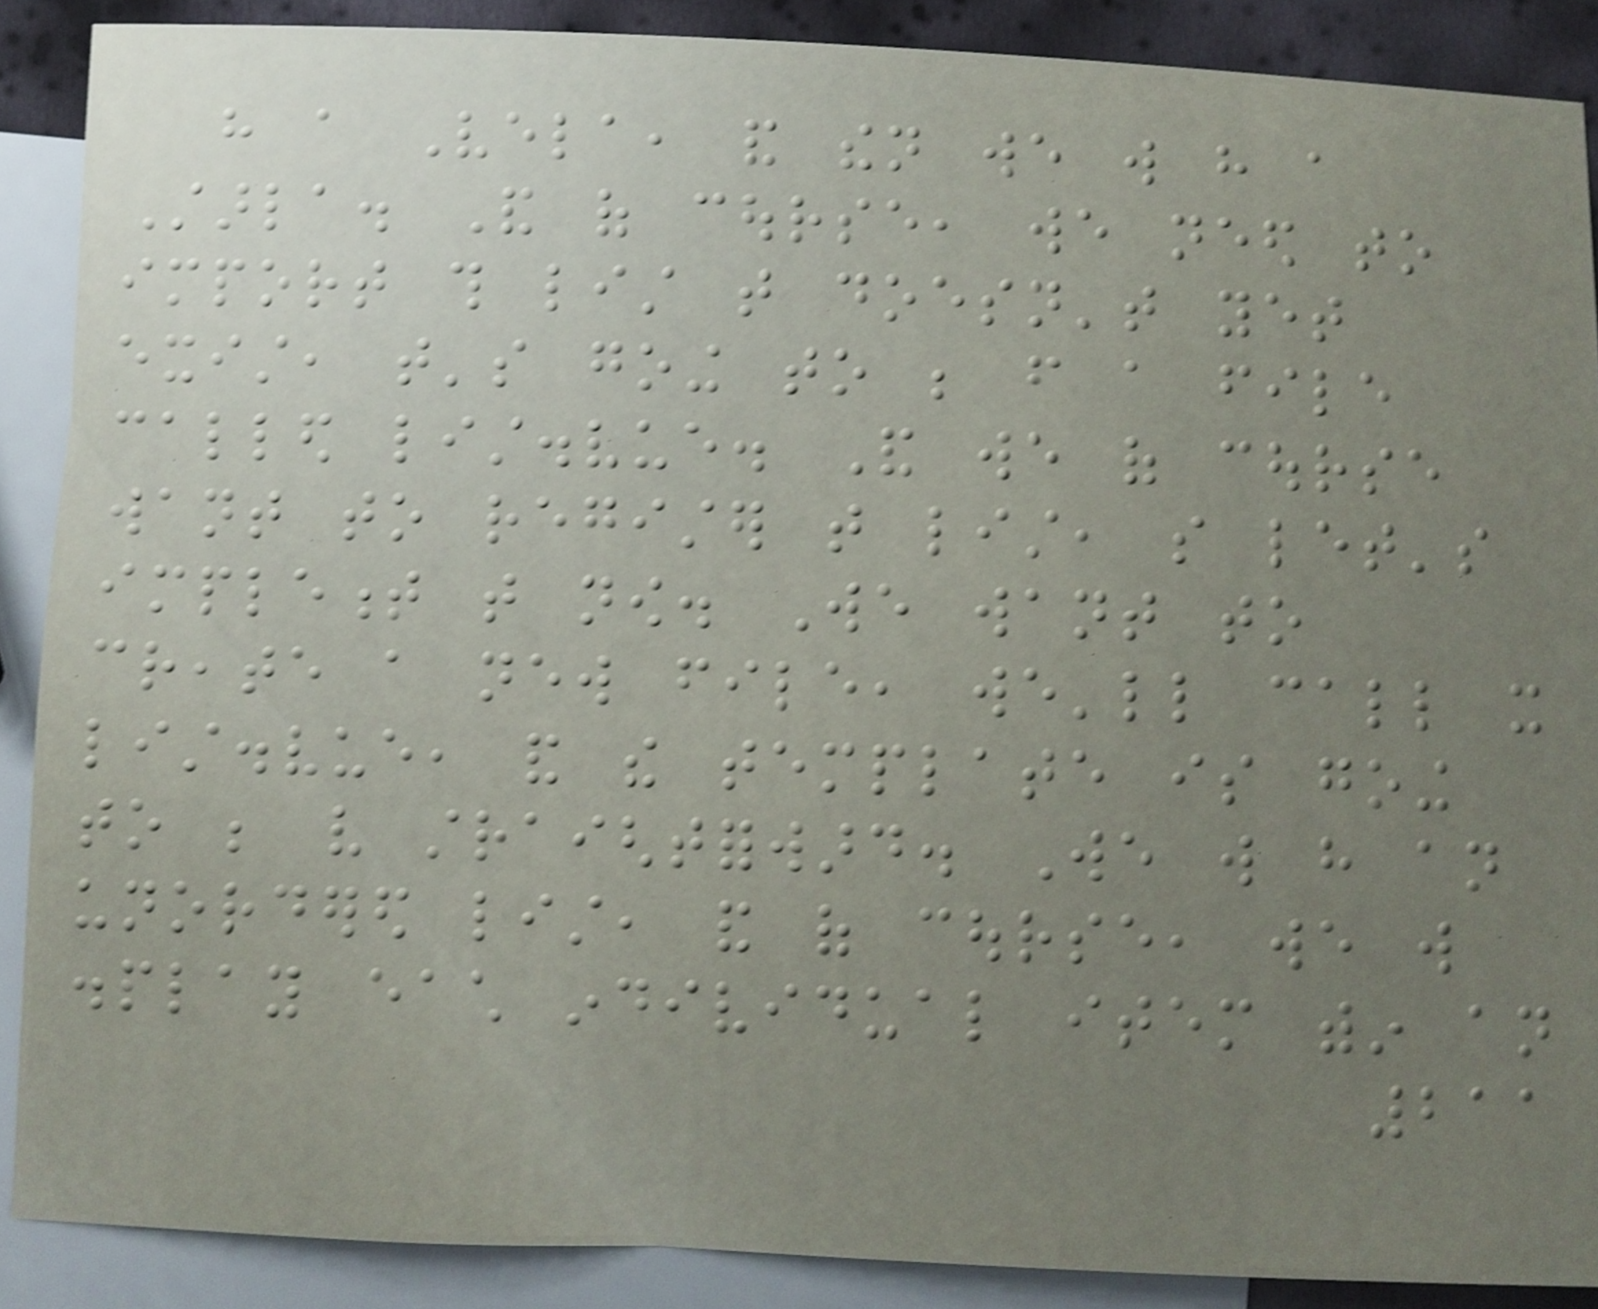have a Vela, and then we will have a
Starla. And of course, we need to
import this list that doesn't yet
exist, that's going to be from a file
called list.vue. And we of course
want to register that list, so let's
implement that now. We want to
create a new file, we'll call it
list.vue, and the template is going
to be very straightforward. We will have an
unordered list, and of course, we will
display each individual item within an
211
